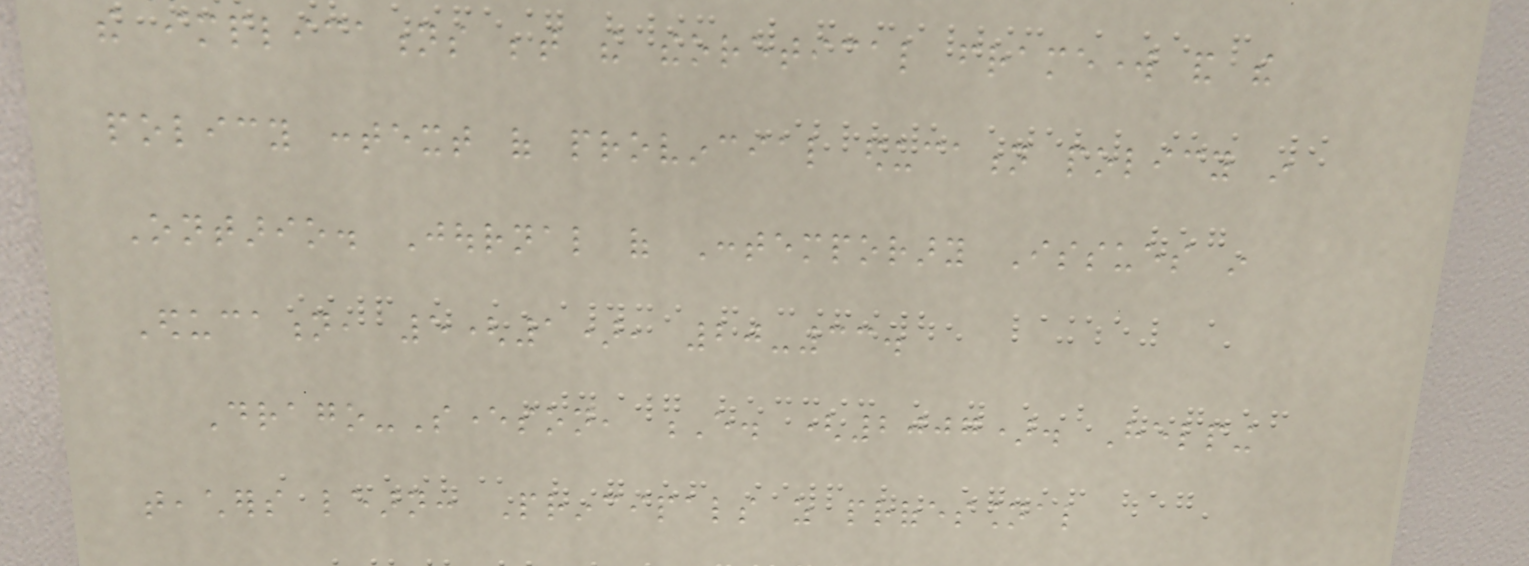the implications between the theoretical framework and the
policy context of provincial education policy in
Ontario. Journal of Contemporary Issues in
Education, 5(1), 20-33.
Drago-Severson, E. (2007). Helping
teachers learn: Principals as professional
